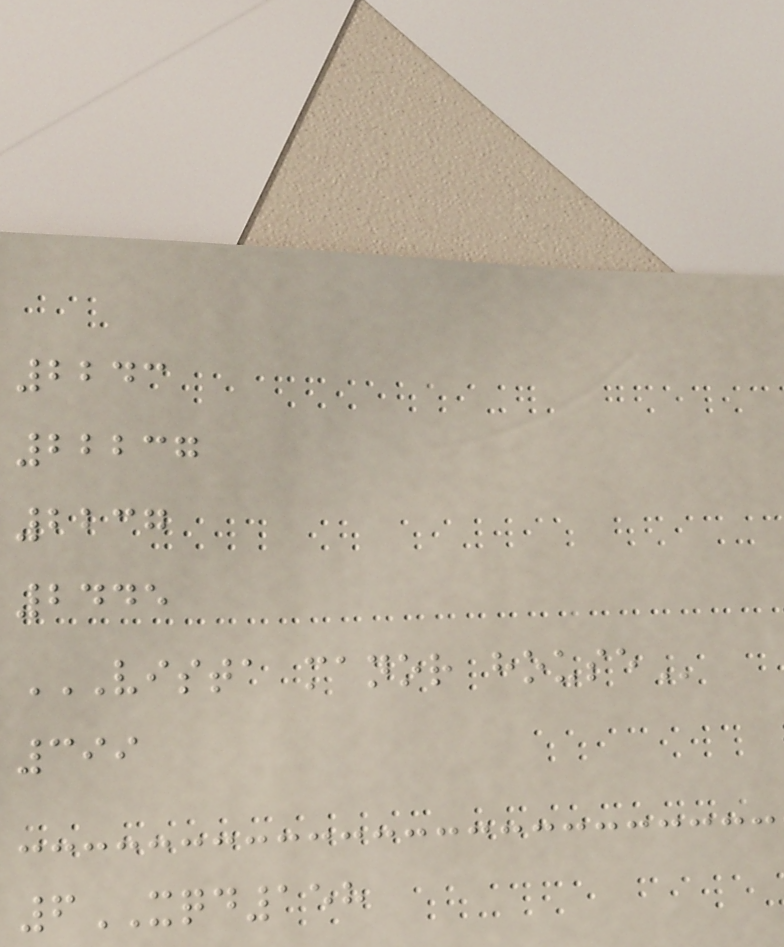2243
22237
2237
2445
VISTA MANOR HOUSE
399
6XQD158
